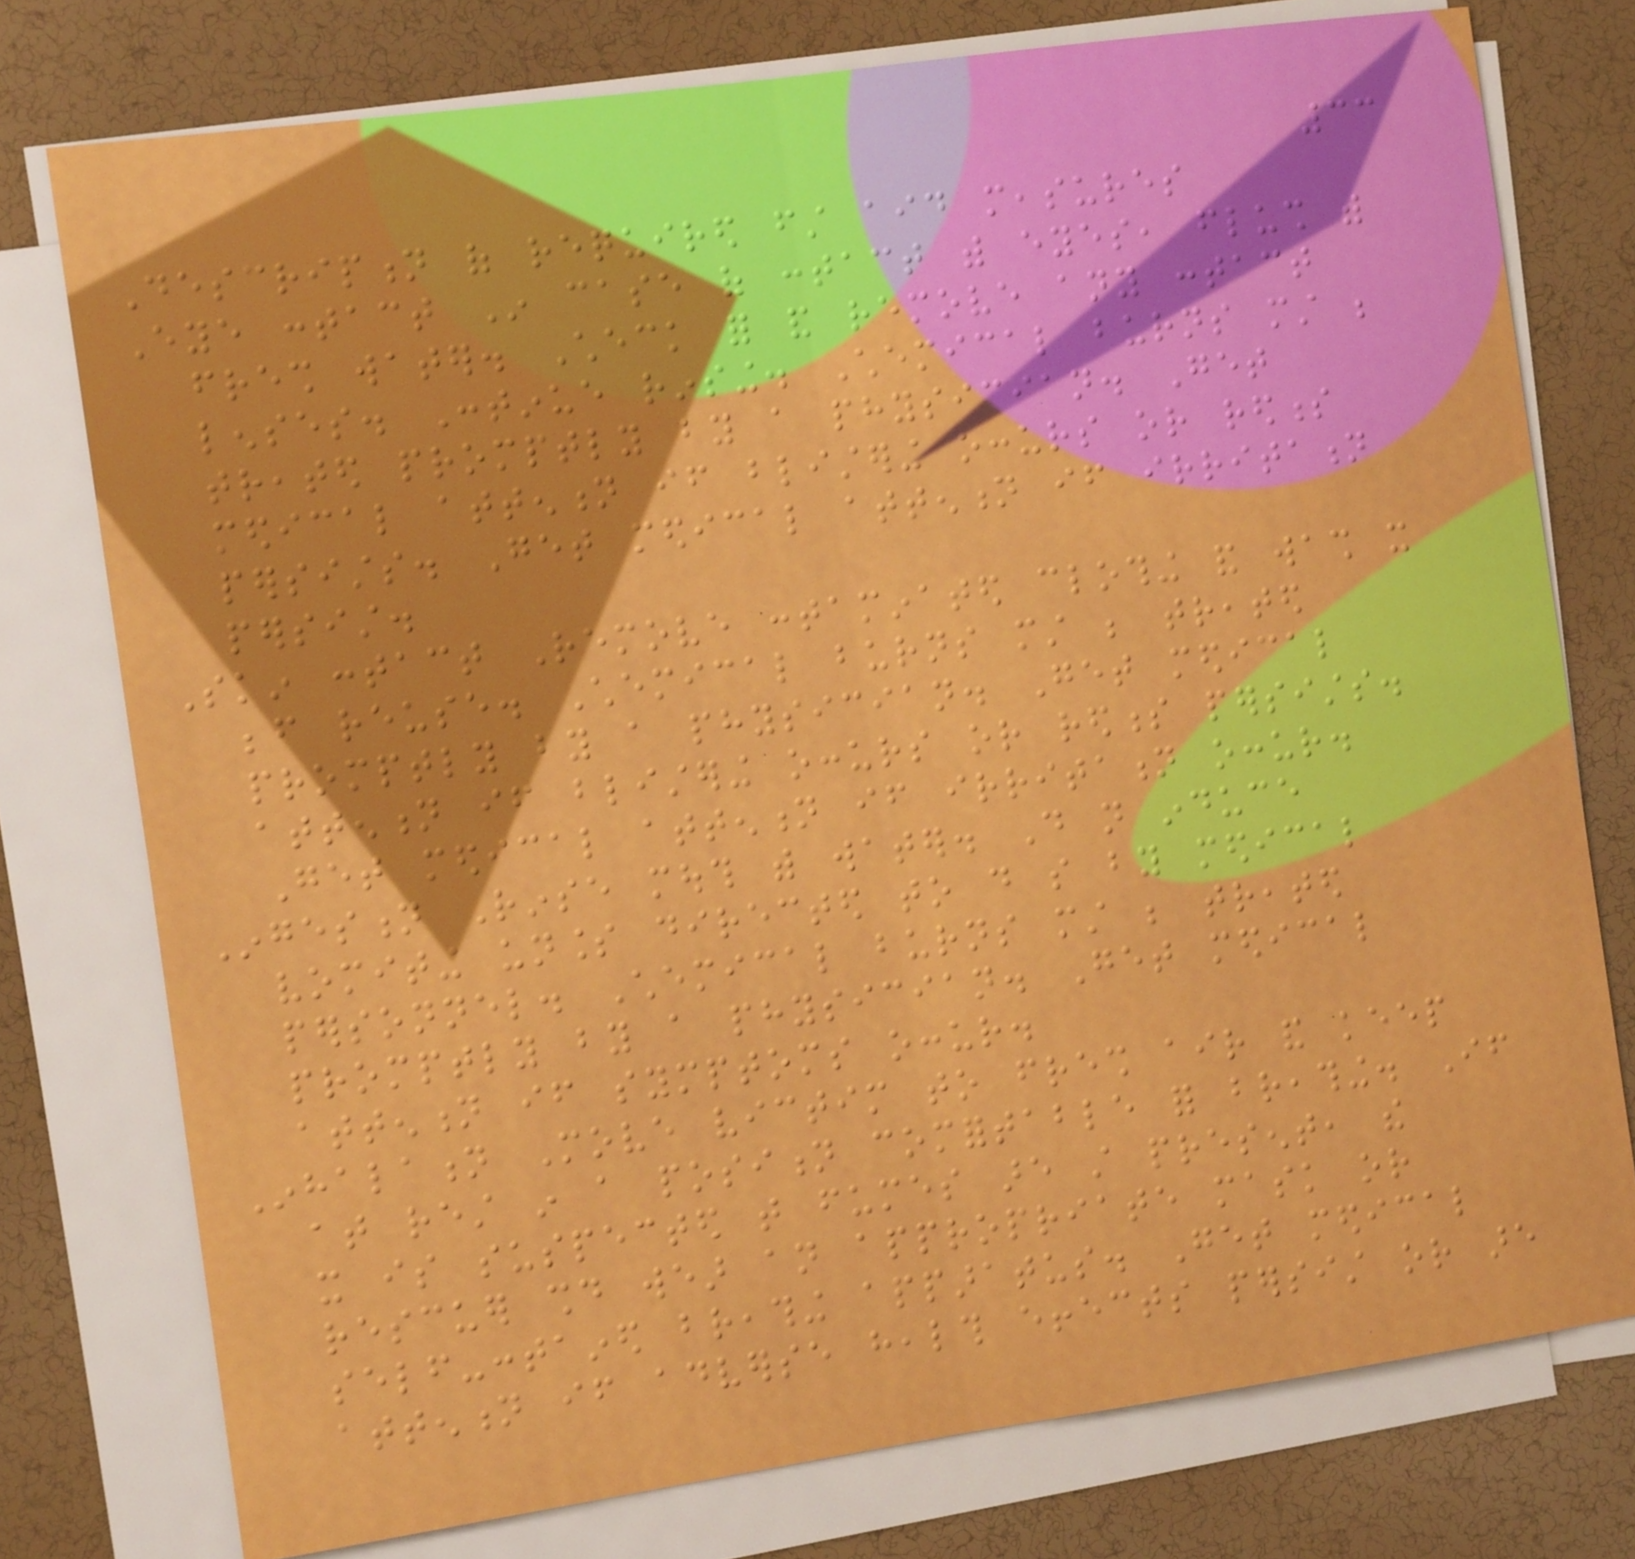33
Description of required first aid measures
Eye contact In case of contact with eyes, flush with
fresh water. Check for and remove any contact
lenses. Continue rinsing. Chemical burns must be
treated promptly by a physician. Get
medical attention if blistering occurs or redness
persists. Get medical attention if irritation
persist.
Skin contact Remove contaminated clothing and wash it
before reuse. Chemical burns must be treated
promptly by a physician. Get medical
attention if blistering occurs or redness persists.
Get medical attention if irritation occur.
Ingestion Rinse mouth with water. Do not induce
vomiting unless directed to do so by medical
personnel. Chemical burns must be treated
promptly by a physician. Get medical
attention if symptoms occur.
Inhalation Move victim to fresh air and keep
at rest in a position comfortable for breathing. If
it is suspected that fumes are still present, the
rescuer should wear an appropriate mask or
self-contained breathing apparatus. Get medical
attention if adverse health effects persist or are
